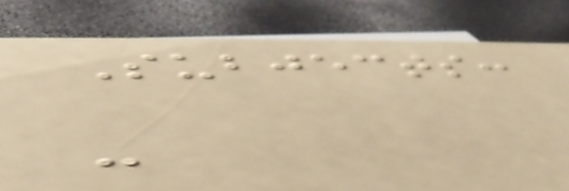Subjects:
-
